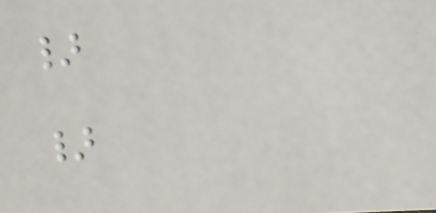}
}
